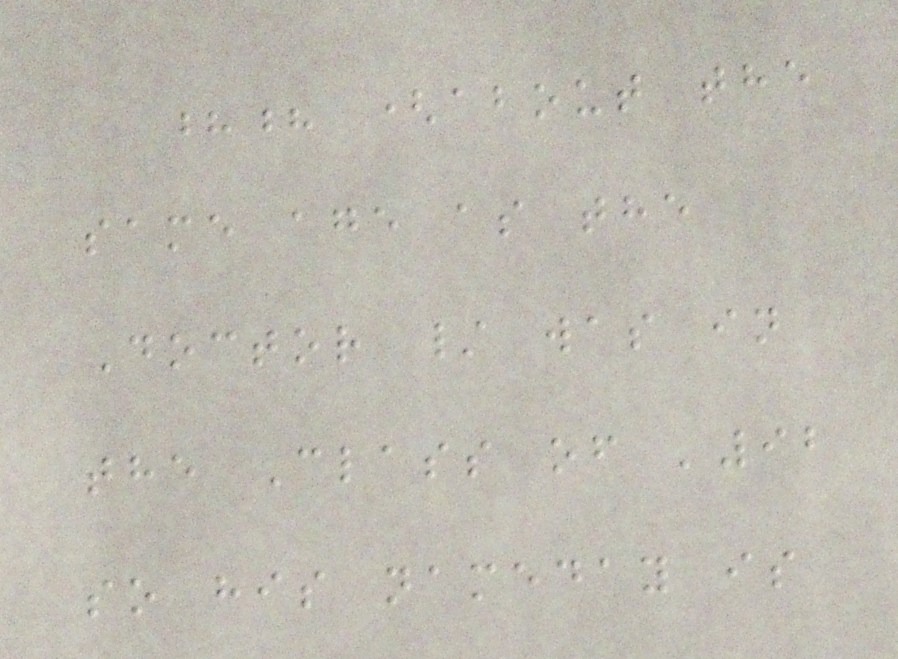?? (about the
same age as the
Doctor / was in
the Class of '92
so his nameday is
